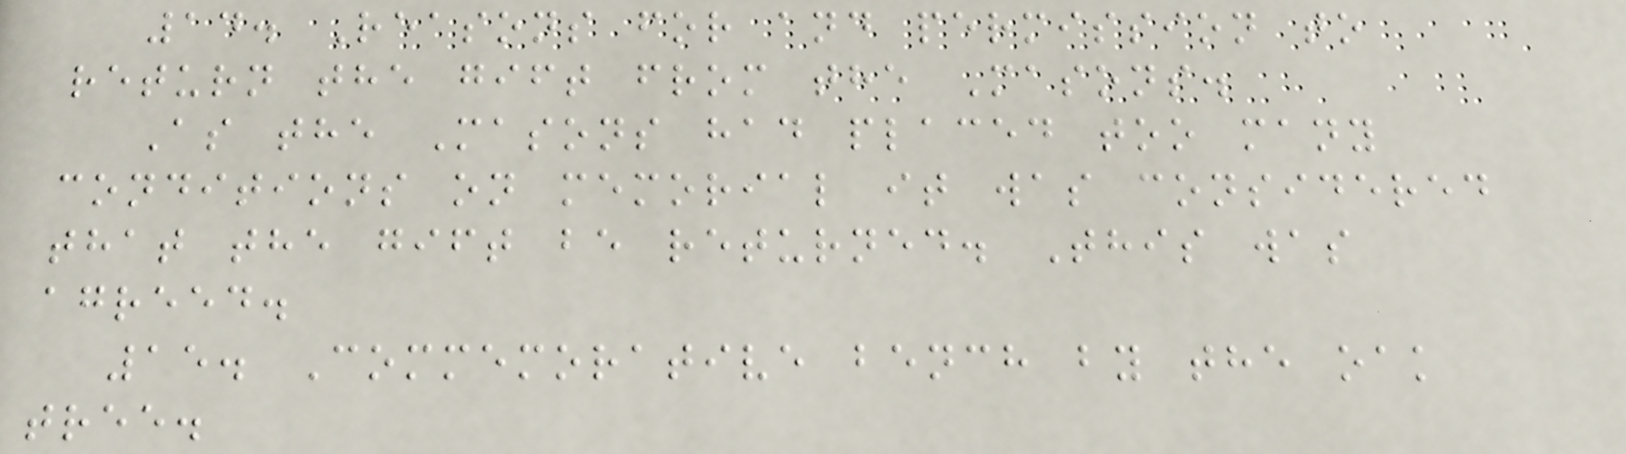14. Reasons for and permission to
return the gift from the Masons.
As the Masons had placed too many
conditions on memorial it was considered
that the gift be returned. This was
agreed.
15. Commemorative bench by the oak
tree.
